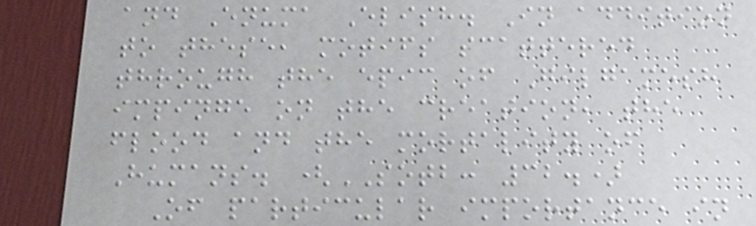and Enuma Elish. In addition
to these, motifs scattered
through the epic of Gilgamesh
impinge on the creation, the
flood and the mortality of
Humans. (SOTB: 32.)
Of particular importance in
